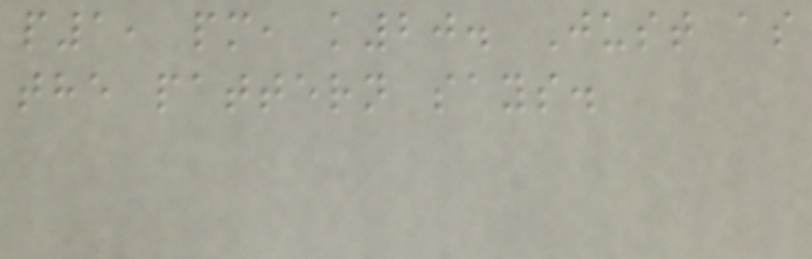p1, pm, k20. Just as
the pattern says.
